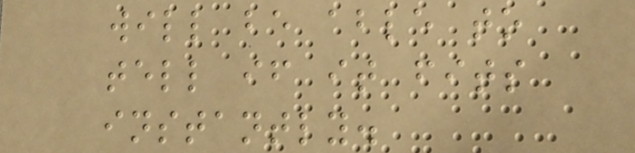will be able to
tell if it fits
instantly.
